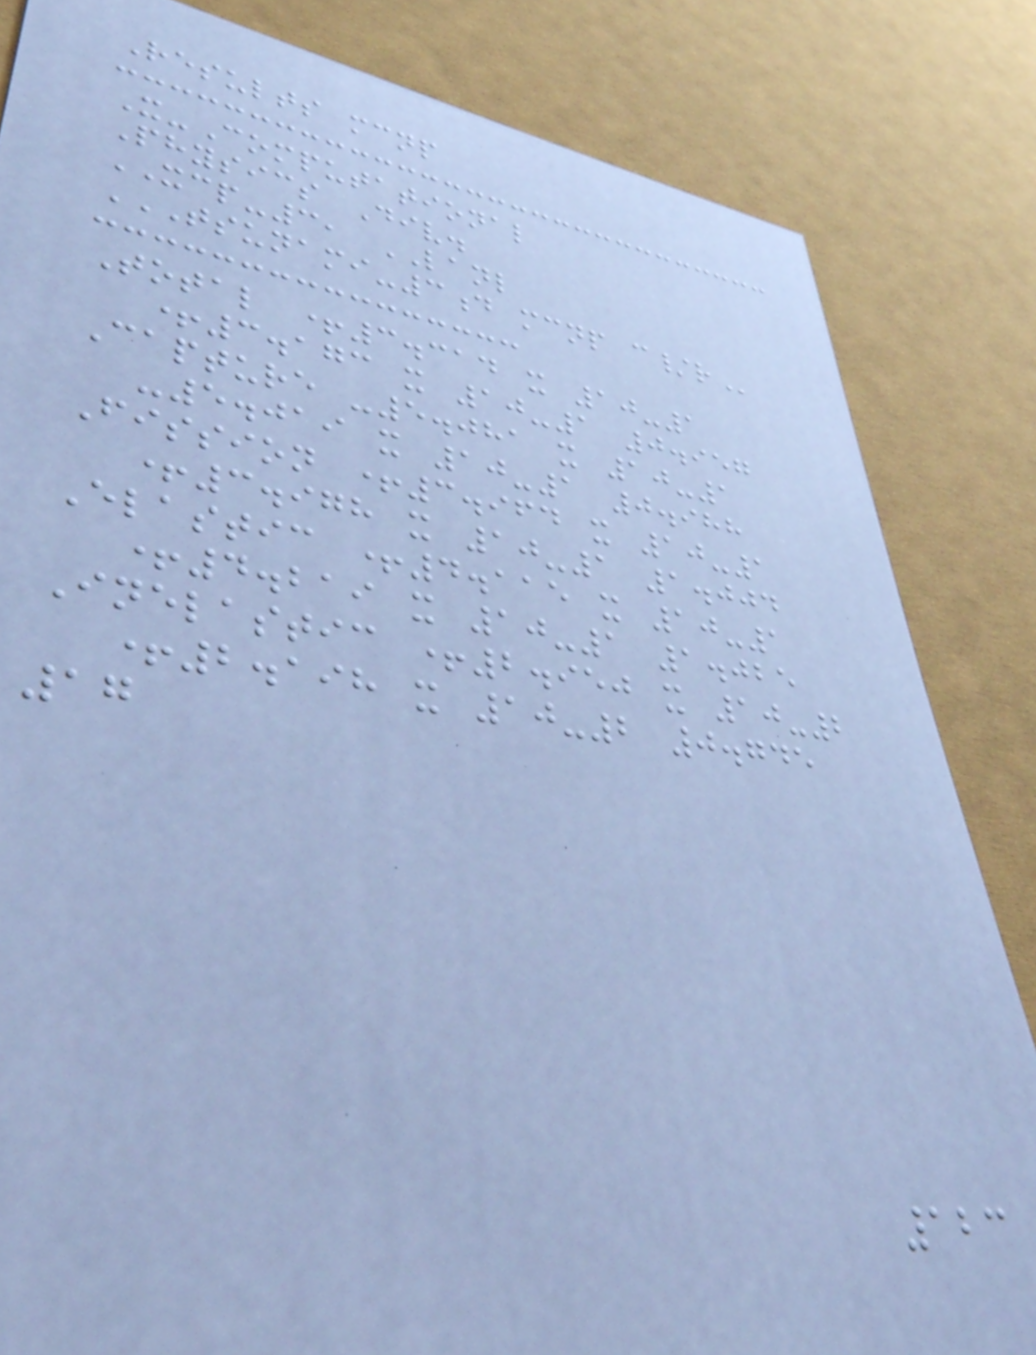Results mcnp
X-Computational
Physics Div.
XCP-3, LANL
TSUNAMI-3D MCNP C/R
Total +3.314 x 10-1
+3.173 x 10-1 0.957
Capture -5.081 x 10-1
-5.019 x 10-1 0.988
Fission +3.964 x 10-1
+3.978 x 10-1 1.004
Elastic +4.115 x 10-1
+4.219 x 10-1 1.025
Inelastic +2.950 x 10-2
+2.198 x 10-2 0.745
17
123
